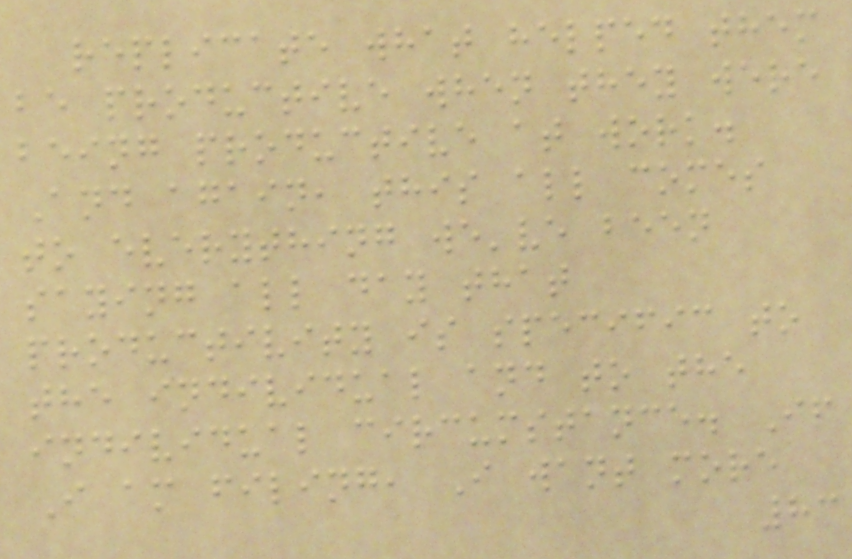replicate what helped them
be productive when they were
being productive at work.
And again, this all comes
to everything we've been
saying all day that
productivity is specific to
the individual and to the
individual circumstance. If
I am filing, I want more
83
